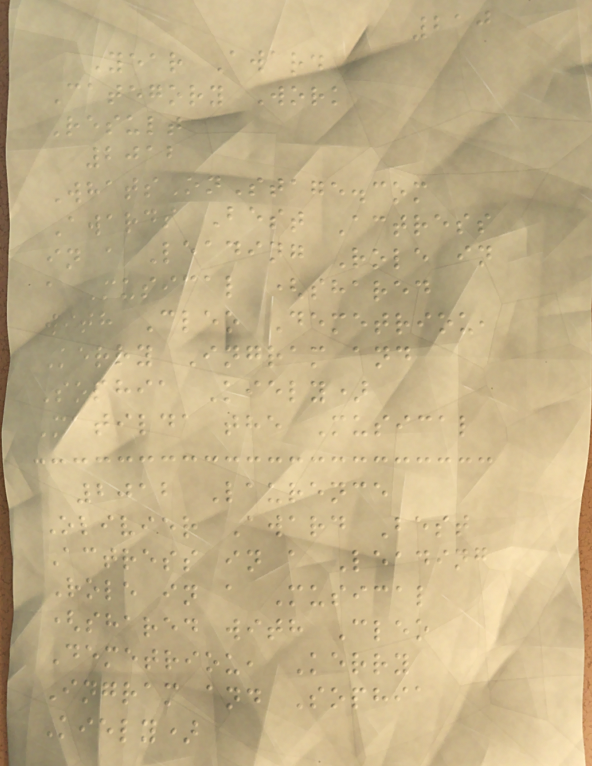210
Year Award
Category Work
Result
2012
WhatsOnStage.com
Awards Best Actress
in a Leading Role in
a Musical (shared
with Cleo Demetriou,
Kerry Ingram and
Sophia Kiely)
Matilda the Musical
2012 Laurence
Olivier Award Best
Actress in a Leading
Role in a Musical
(shared with Cleo
Demetriou, Kerry
Ingram and Sophia
Kiely)
